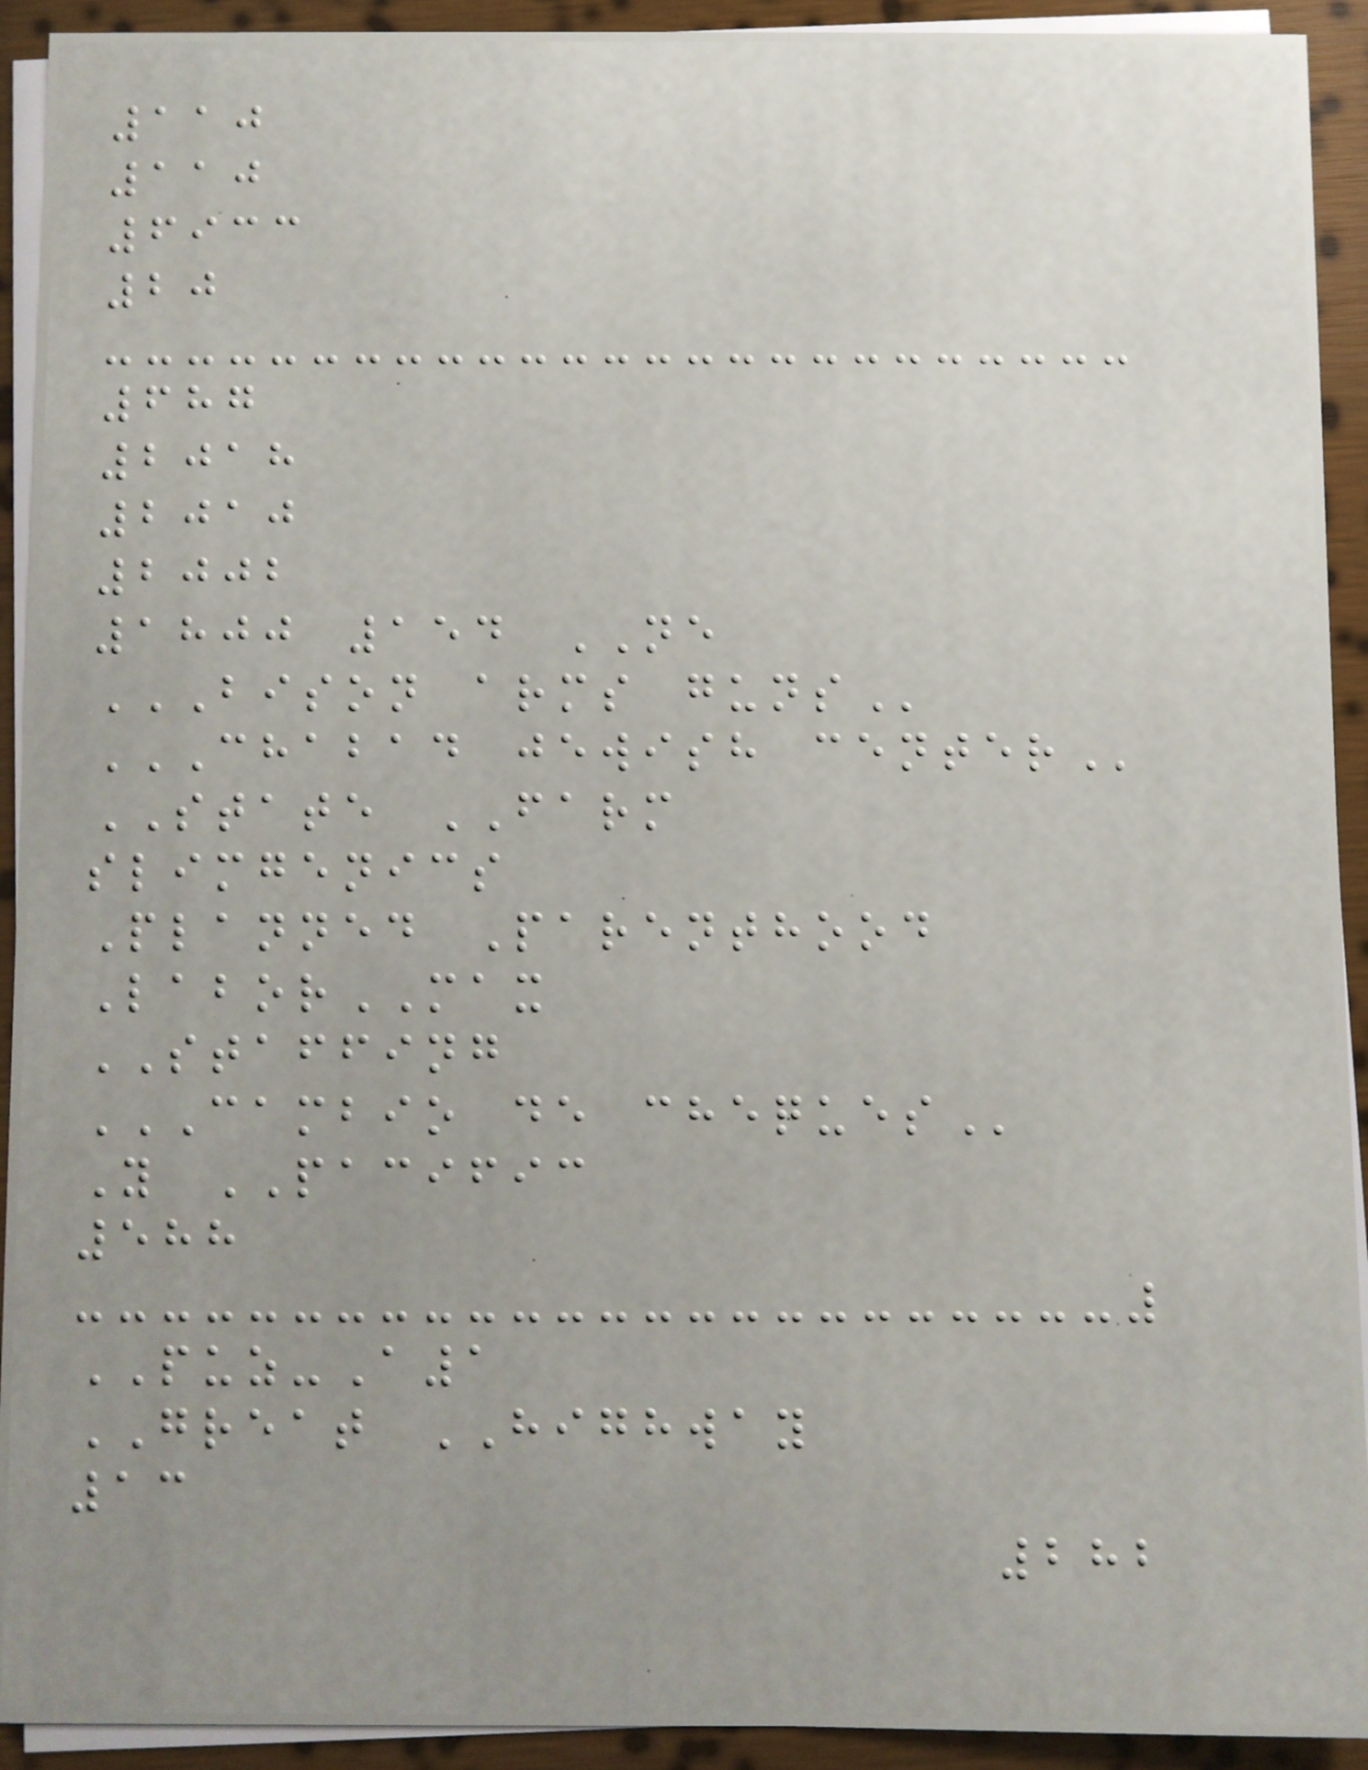110
110
6933
20
687
2018
2010
2002
1800 154 NE
BISON ARMS GUNS
CHABAD JEWISH CENTER
STATE FARM
slimgenics
Planned Parenthood
LaborMAX
STAFFING
CAMBIO DE CHEQUES
Y PACIFIC
588
PUZ-A1
GREAT HIGHWAY
13
282
